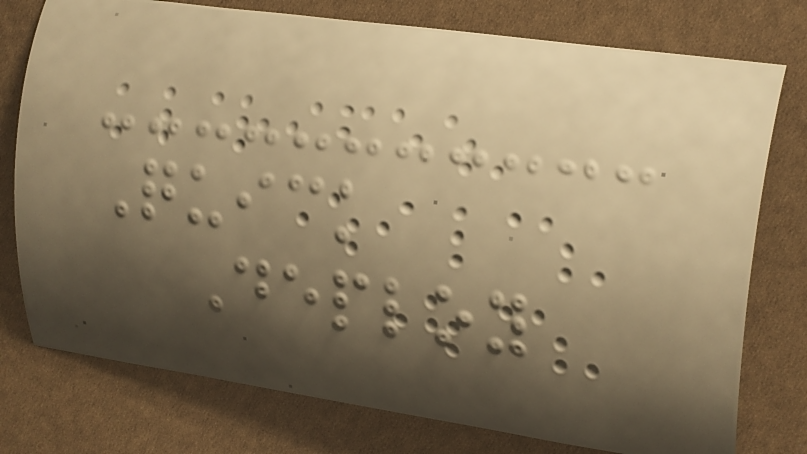Quick
Deploy
